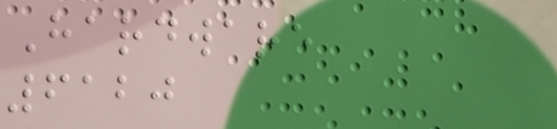Hardware
6120
